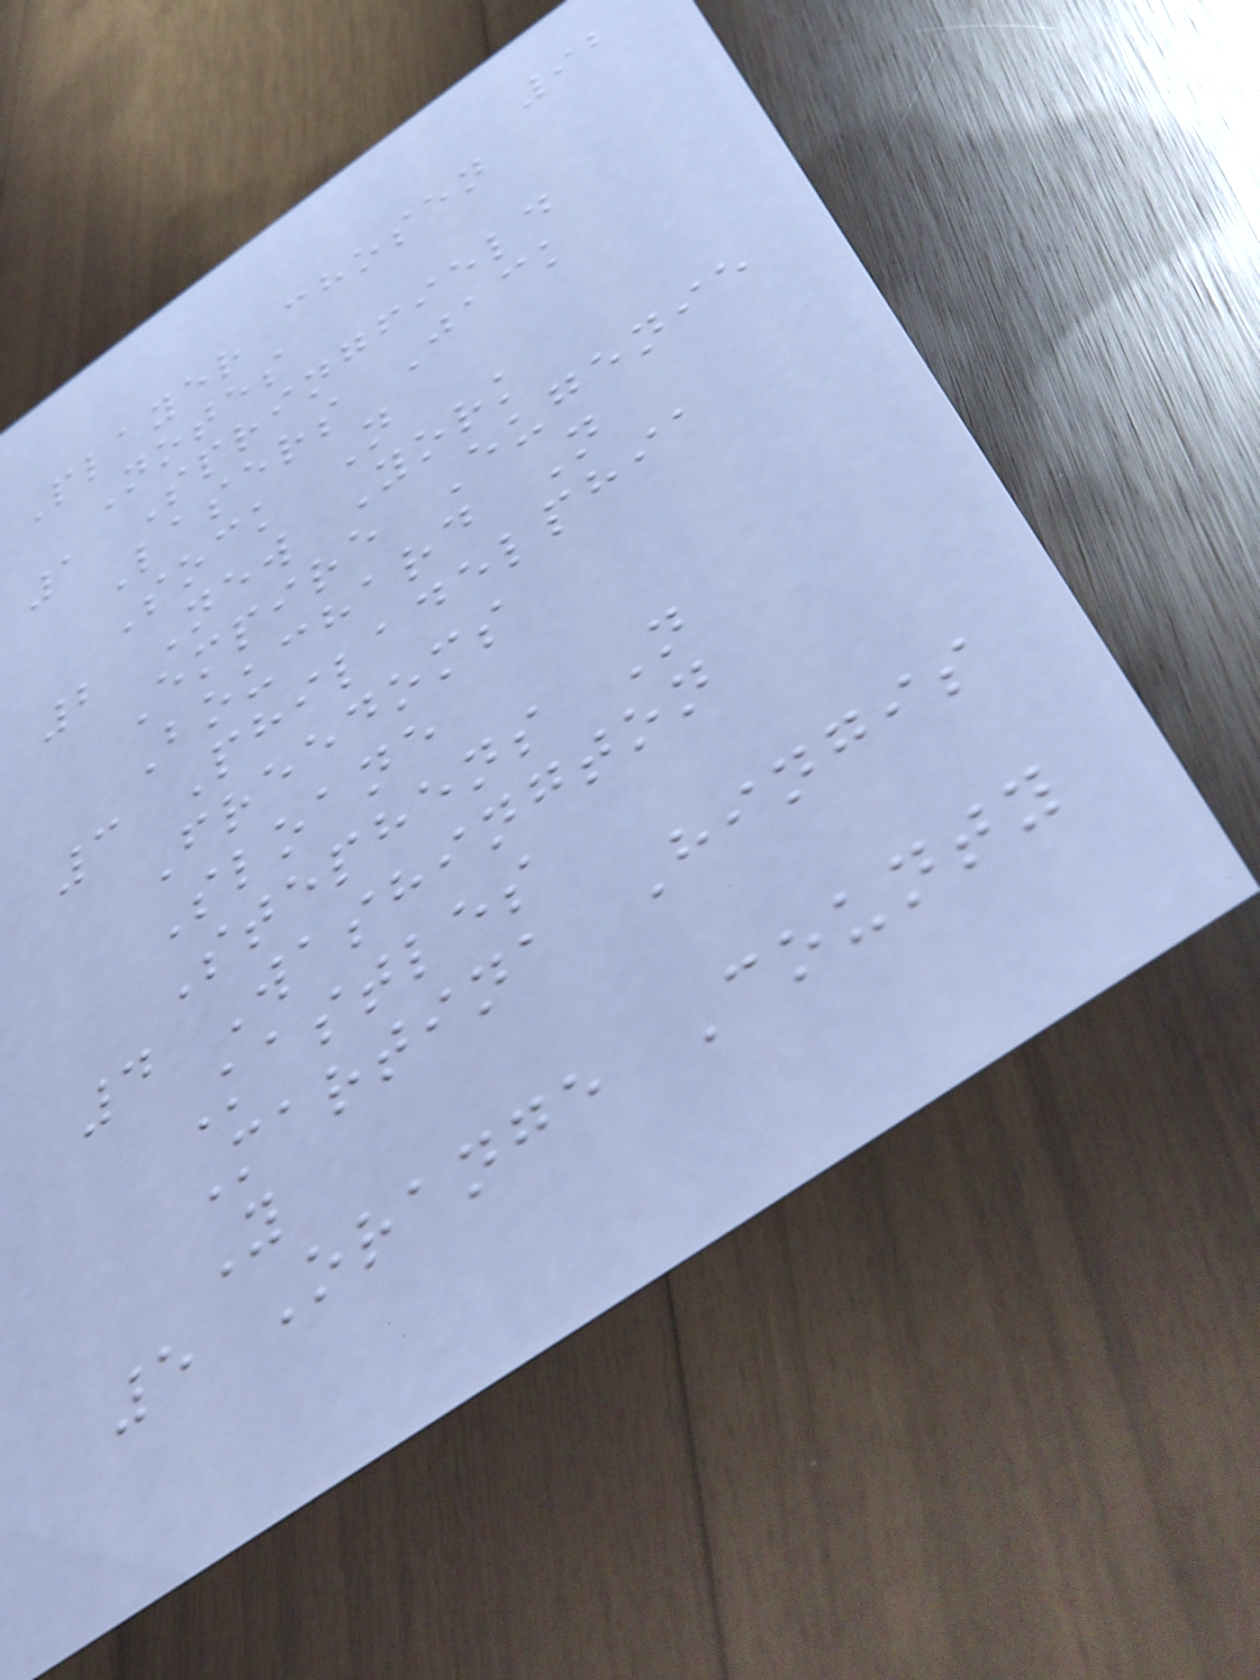92
Player chosen
Notes
1 Springfield
Lasers Jack
Sock N
2 New York
Empire Eugenie
Bouchard N
3 Philadelphia
Freedoms
Sloane
Stephens N
4 Washington
Kastles
Martina Hingis
Y
5 Orange County
